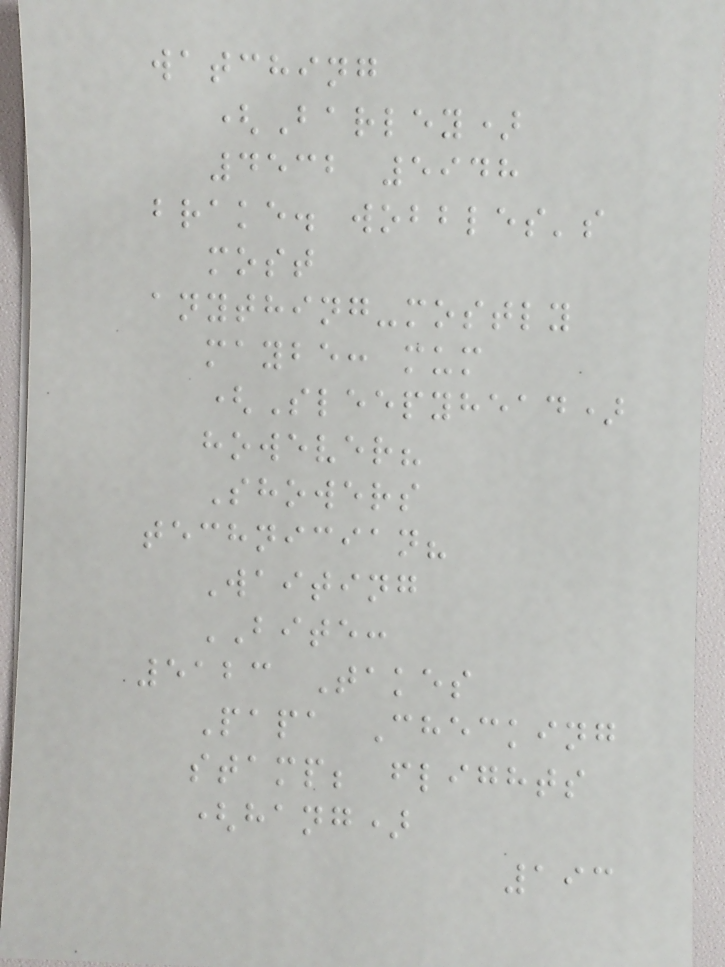watching
(Barley)
4532 5948
brake. wobbles's
most
anything-mostly
maybe: mum
(Sleepyhead)
however?
Showers
technician?
Waiting
BITE:
5123 Takes
Papa Checking
stamp; flights
(hang)
193
